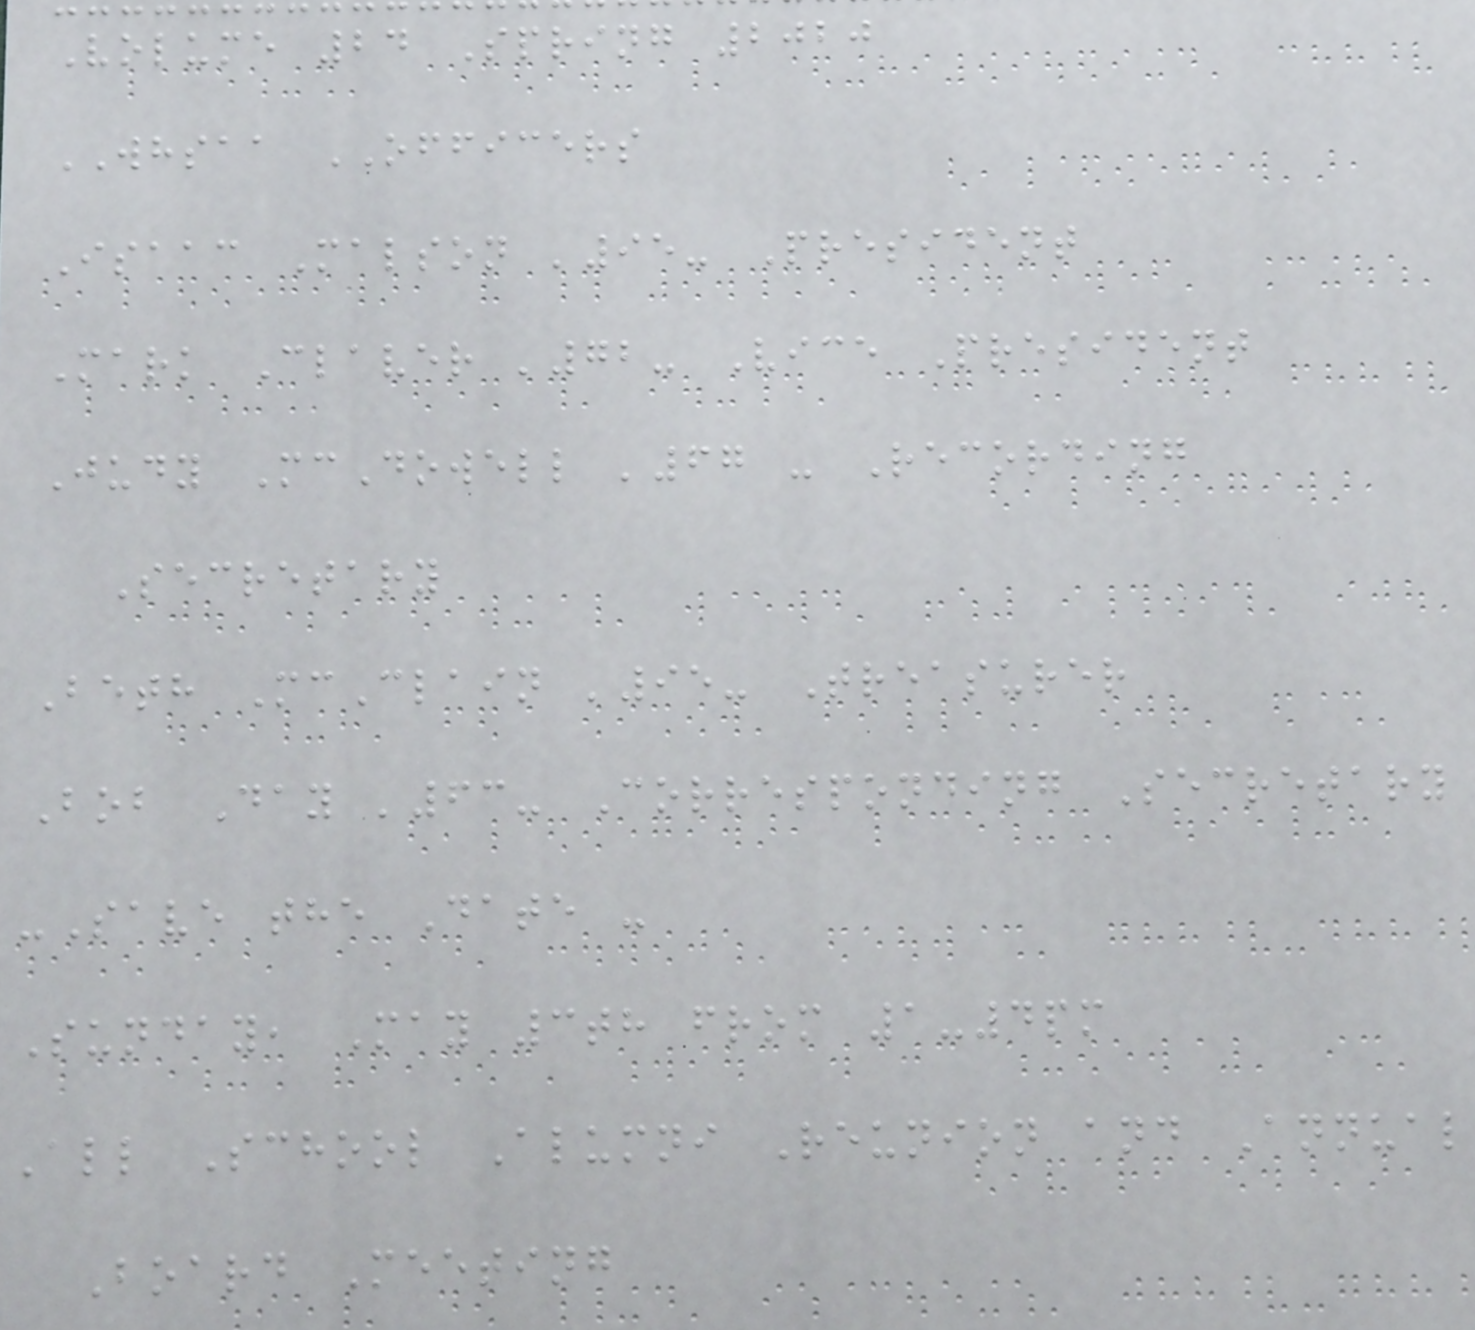Volume 24 Spring 2020
WHSAA OFFICERS
Isaac Malson '95- President
Mark Claver '72- Vice President
Judy McDowell '67 - Recording
Secretary
Beth McClain '95- Treasurer
Bob Day '63- Corresponding Secretary
-Save the Date -
Sunday, May 3th from 1-4pm
All School Alumni Reunion and Annual
Board Meeting
